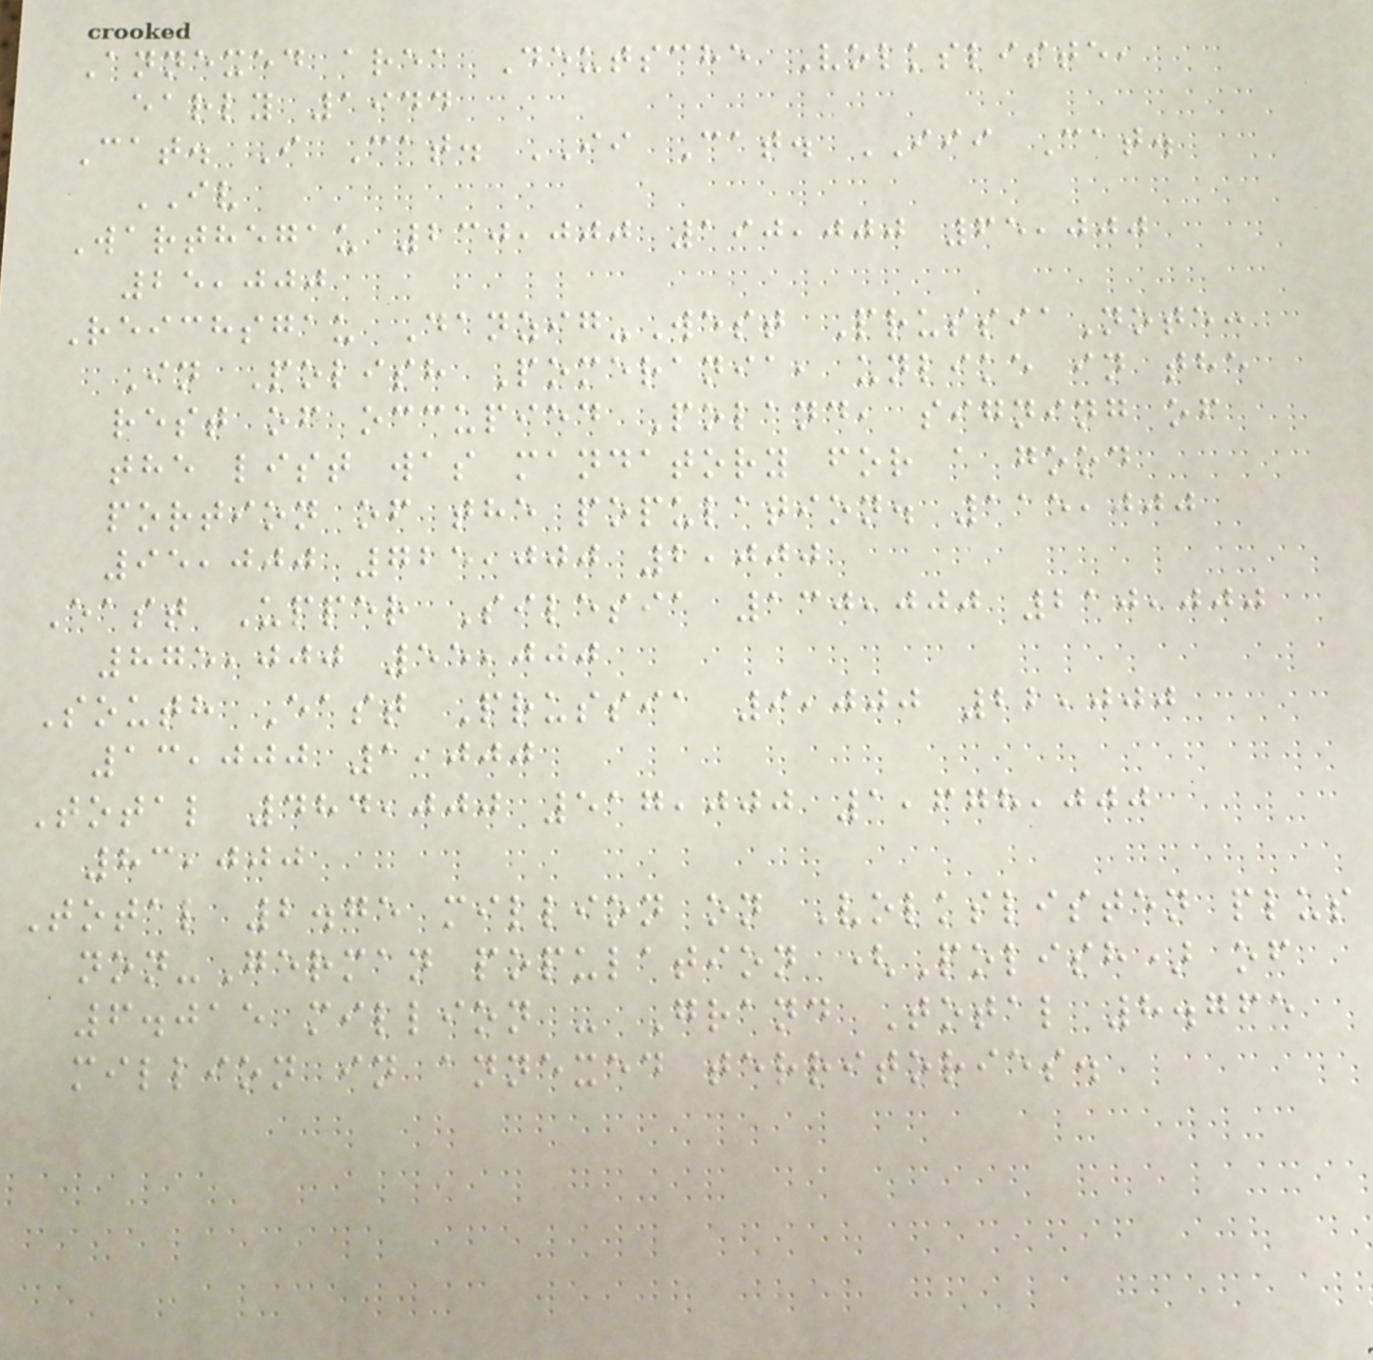Annexed area Deutsche Volksliste,
early 1944
Cat. I Cat. II Cat. III Cat.
IV
Warthegau 230,000 190,000 65,000
25,000
Reichsgau Danzig-West PrussiaNote:
In Polish Pomerania, unlike in the
rest of occupied Poland, signing of
the list was mandatory for a good
portion of the population. 115,000
95,000 725,000 2,000
East Upper Silesia 130,000 210,000
875,000 55,000
South East Prussia 9,000 22,000
13,000 1,000
Total 484,000 517,000 1,678,000
83,000
Total 2.75 million on Volkslisten plus
non-German population (Polish) of
6.015 million - Grand Total 8.765
million in annexed territories.
